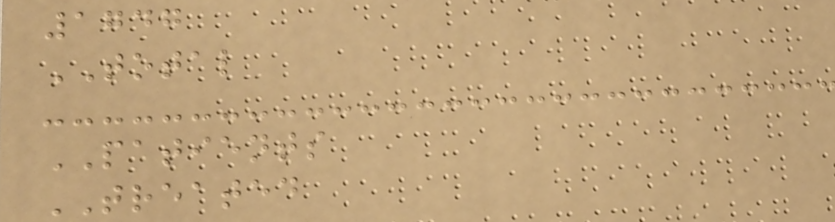1747
TOTAL
PATIENTS
TREATED
